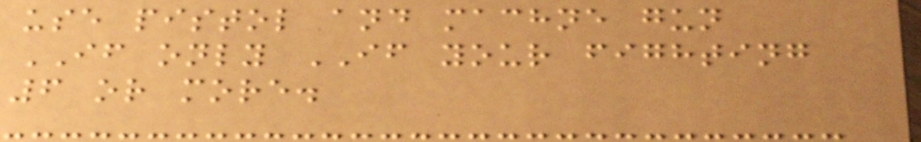use pistol and machne gun
IF only IF your fighting
6 or more.
